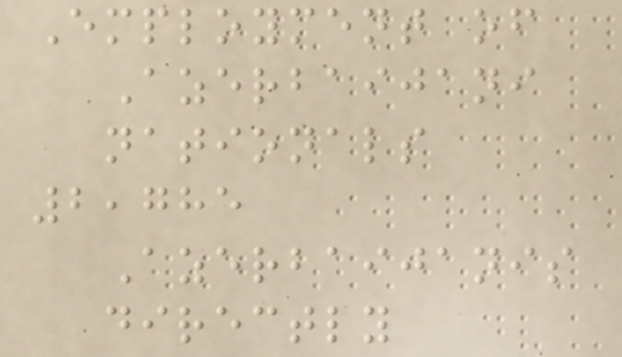Employment of
Azerbaijani
nationals
2,785
Azerbaijanis
directly
